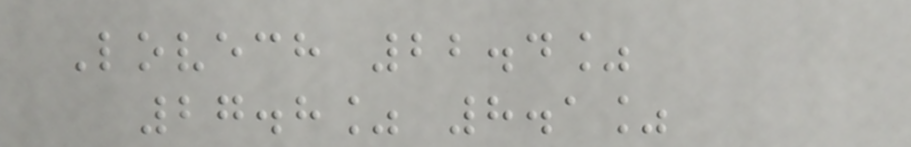Lovech 22.4%
27.8% 8.1%
